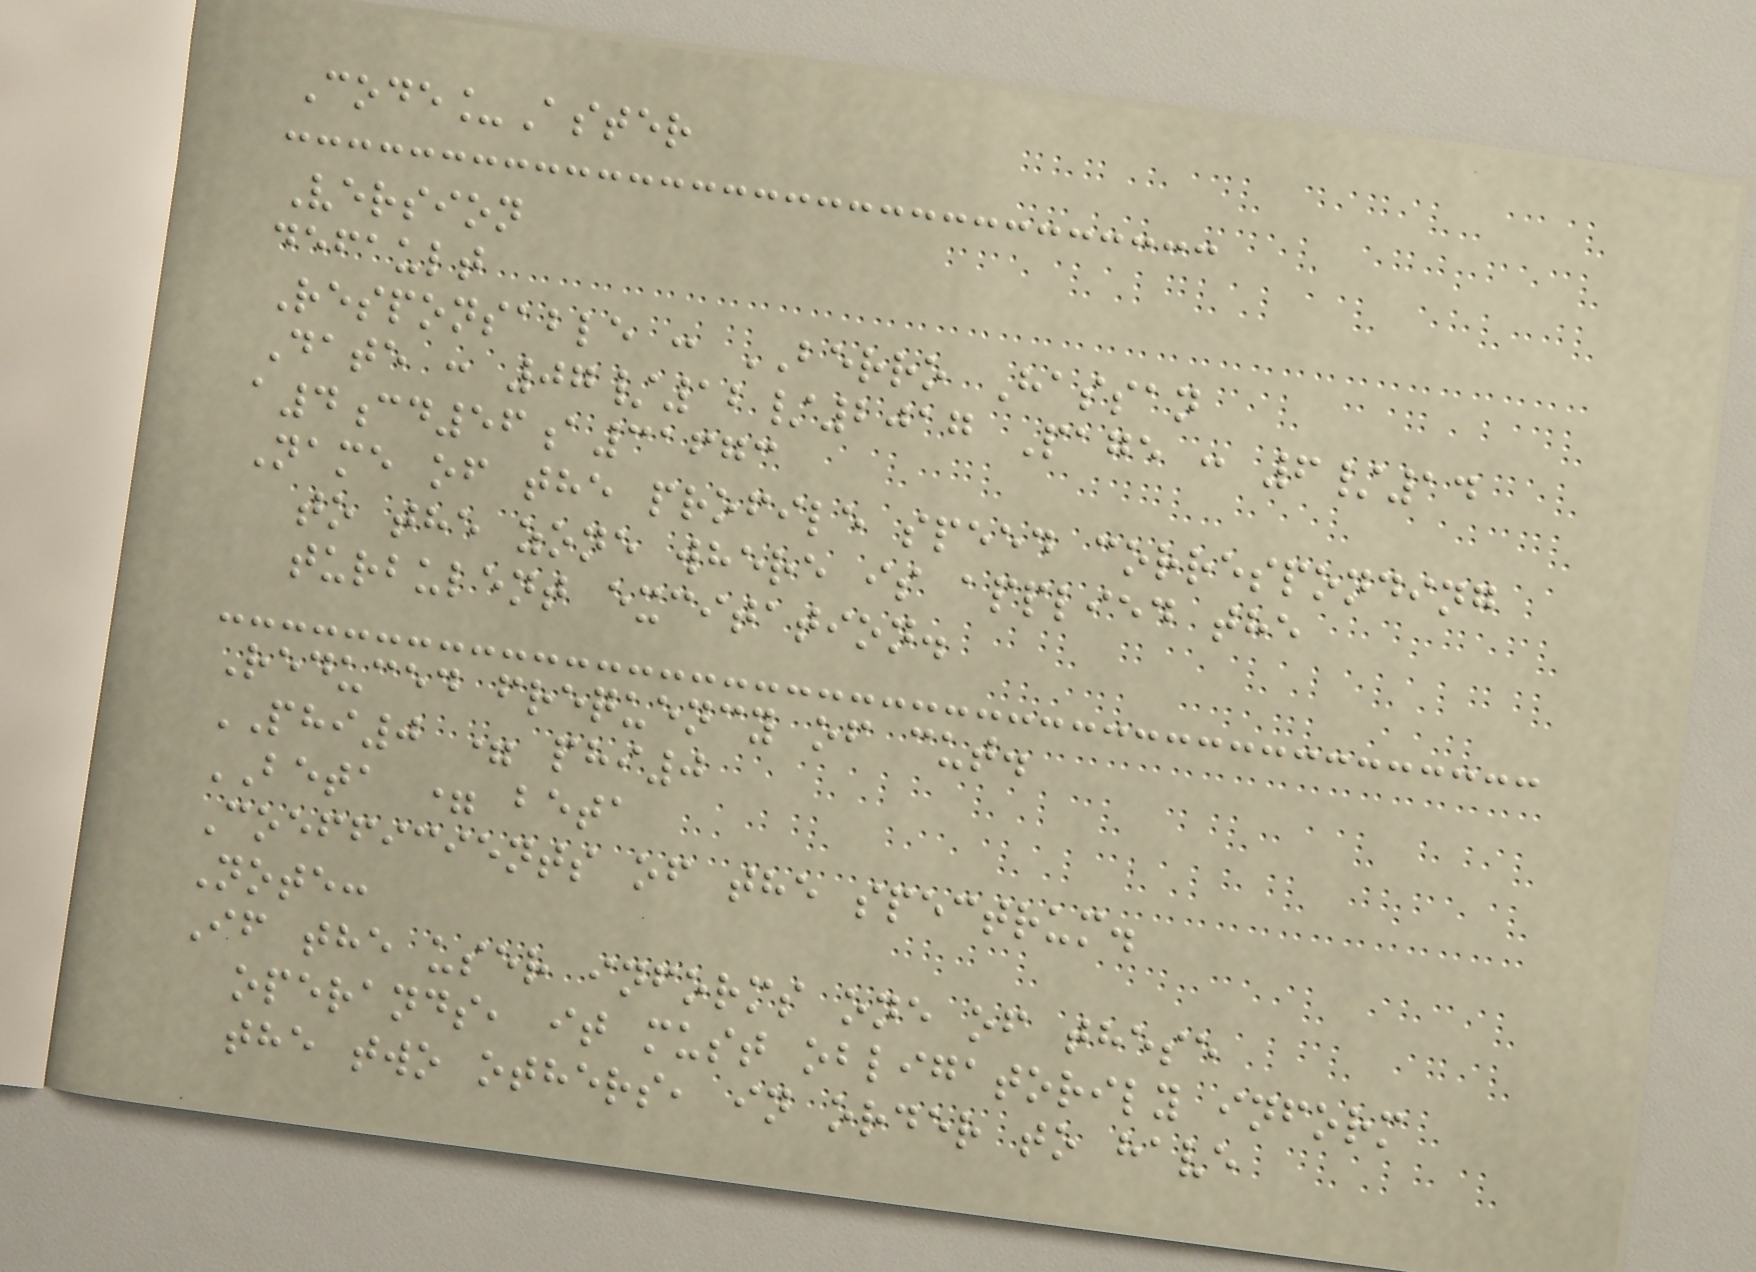Code_Aster
Version
default
Responsable : BERRO Hassan
Date : 07/12/2017 Page : 6/14
a4cd56a31673
Name of the profile speed corresponding
to the zone where is applied the
turbulent excitation.
Reduced frequency of cut.
PHI0 = phi0
BETA = beta
Coefficients of the spectrum.
Note:
If the user informs one of these
operands, it must obligatorily inform
the two others, in order to have
